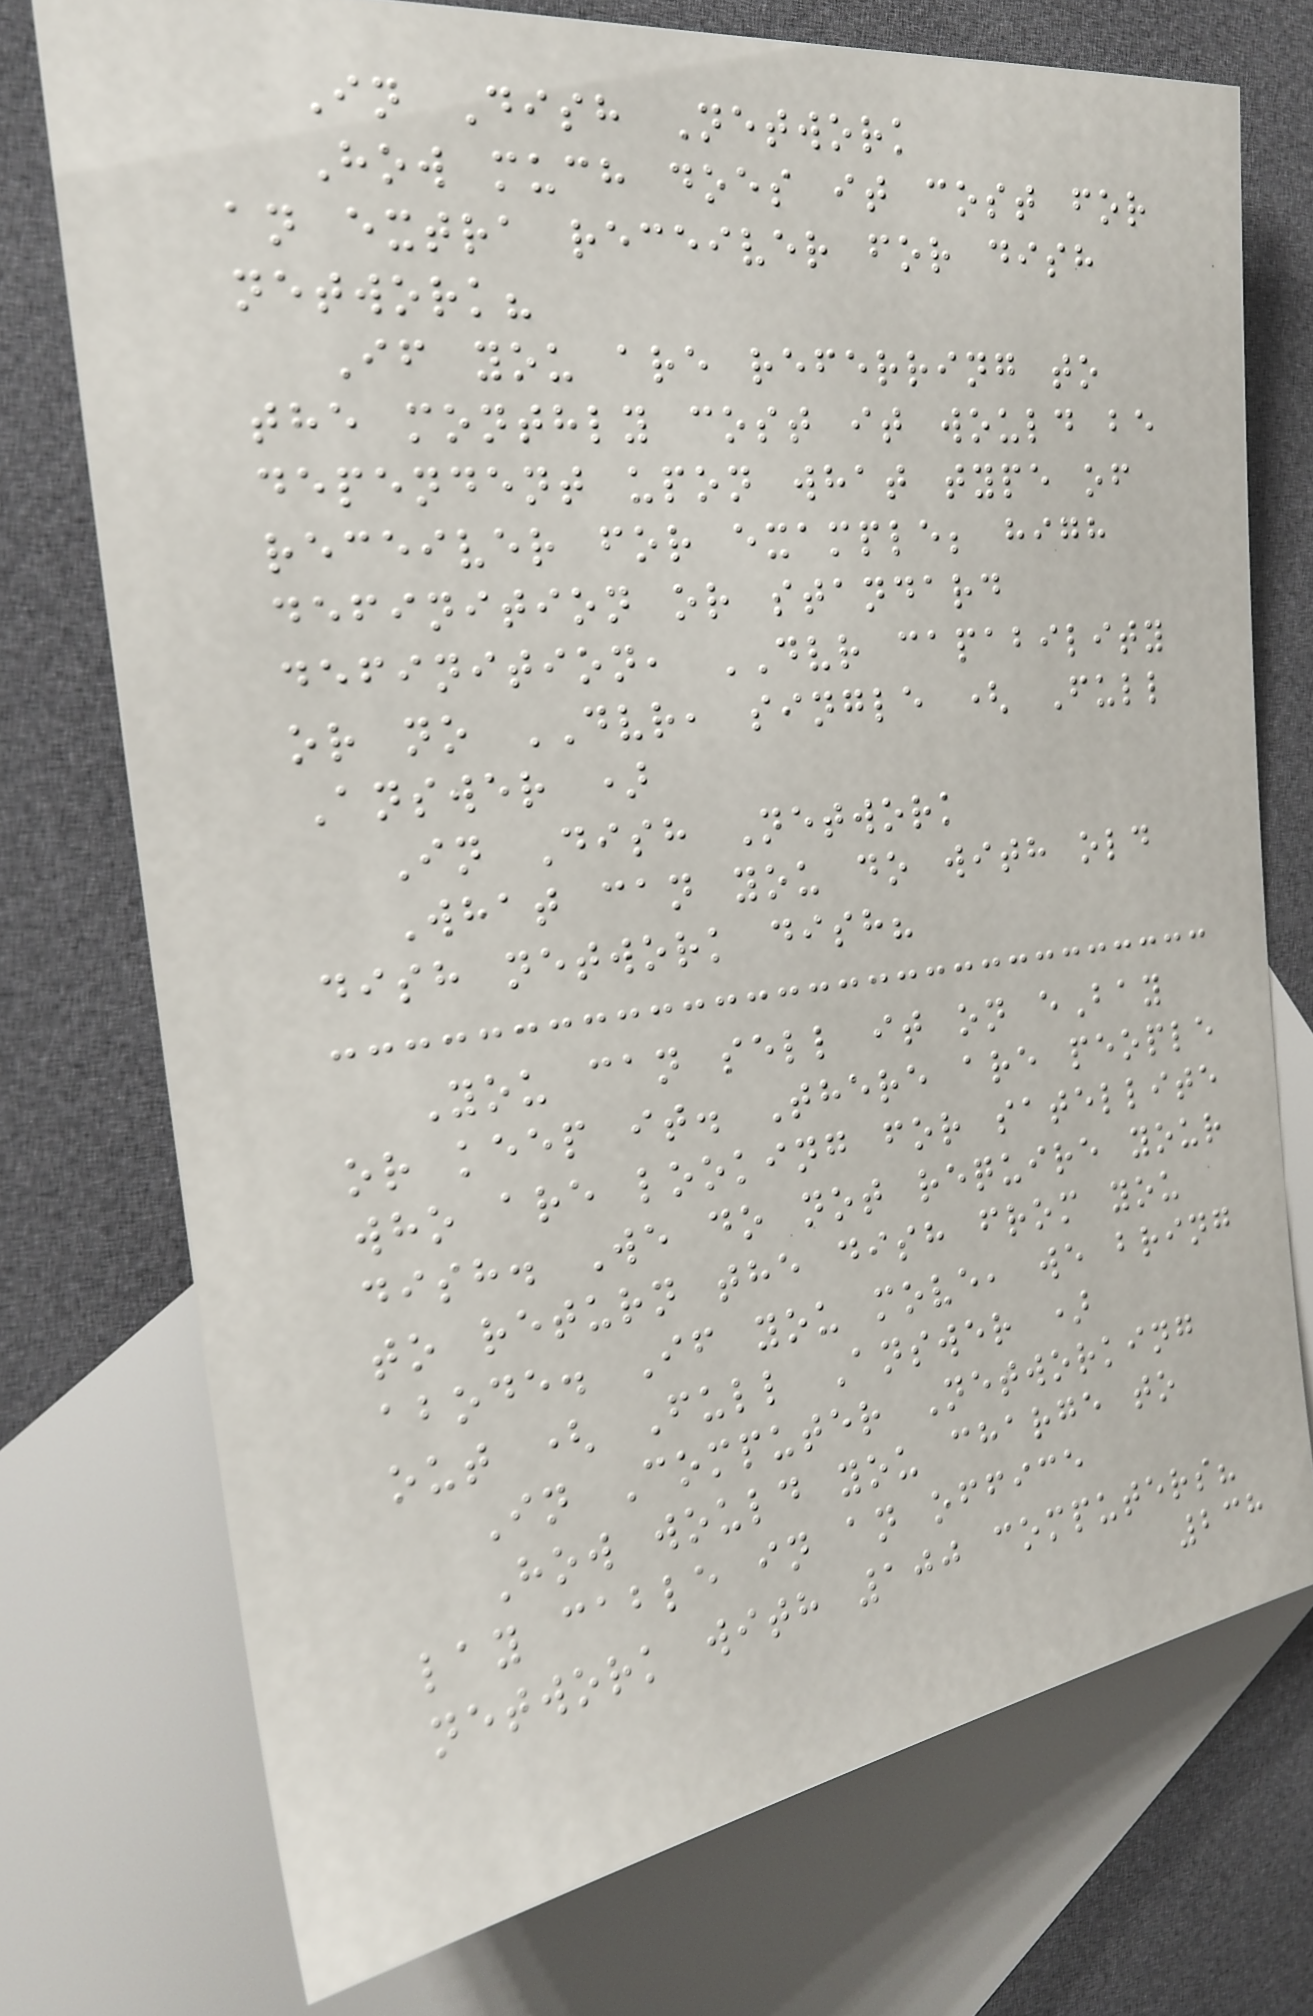In Dish Network
How much does it cost for
an extra receiver for dish
network?
If you are referring to
the monthly cost it would be
dependent upon what type of
receiver for example; high
definition or standard
definition, DVR capability
or no DVR, single ( Full
Answer )
In Dish Network
What can you do with old
dish network dish?
You can sell it on eBay
or keep it. There are people
who are looking for satellite
dish. We do not require your
to return the dish from you
abode. If you move, we bring
out ( Full Answer )
In Computer Networking
How would you charge to
lay cable in an office
network with 100 computers?
238
